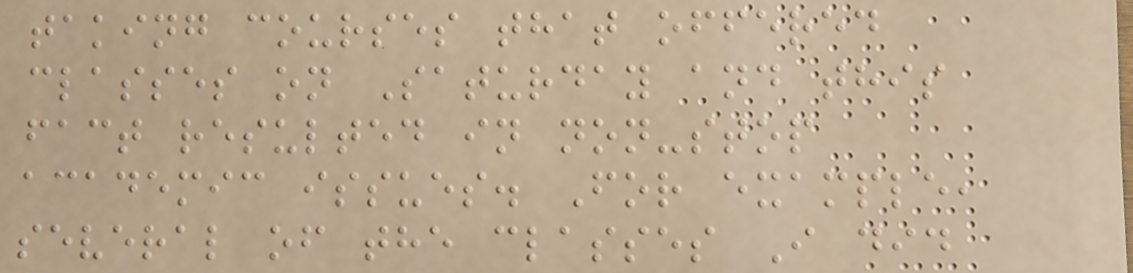taking courses that offered
classes on Saturday and this
fact resulted in non-stop
academic issues. For example,
several of the classes I did
